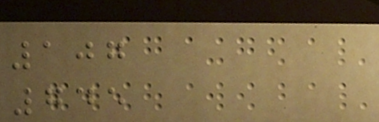107
745
